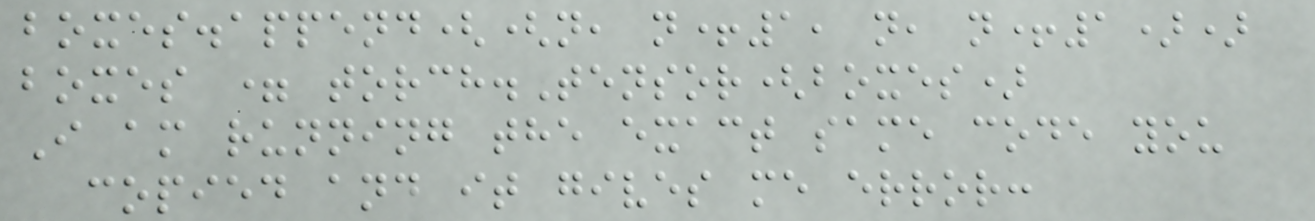boxes.append((n, n+1, n, n+1))
boxes = torch.Tensor(boxes)
I am running the exact same code you
copied and it gives me error:
